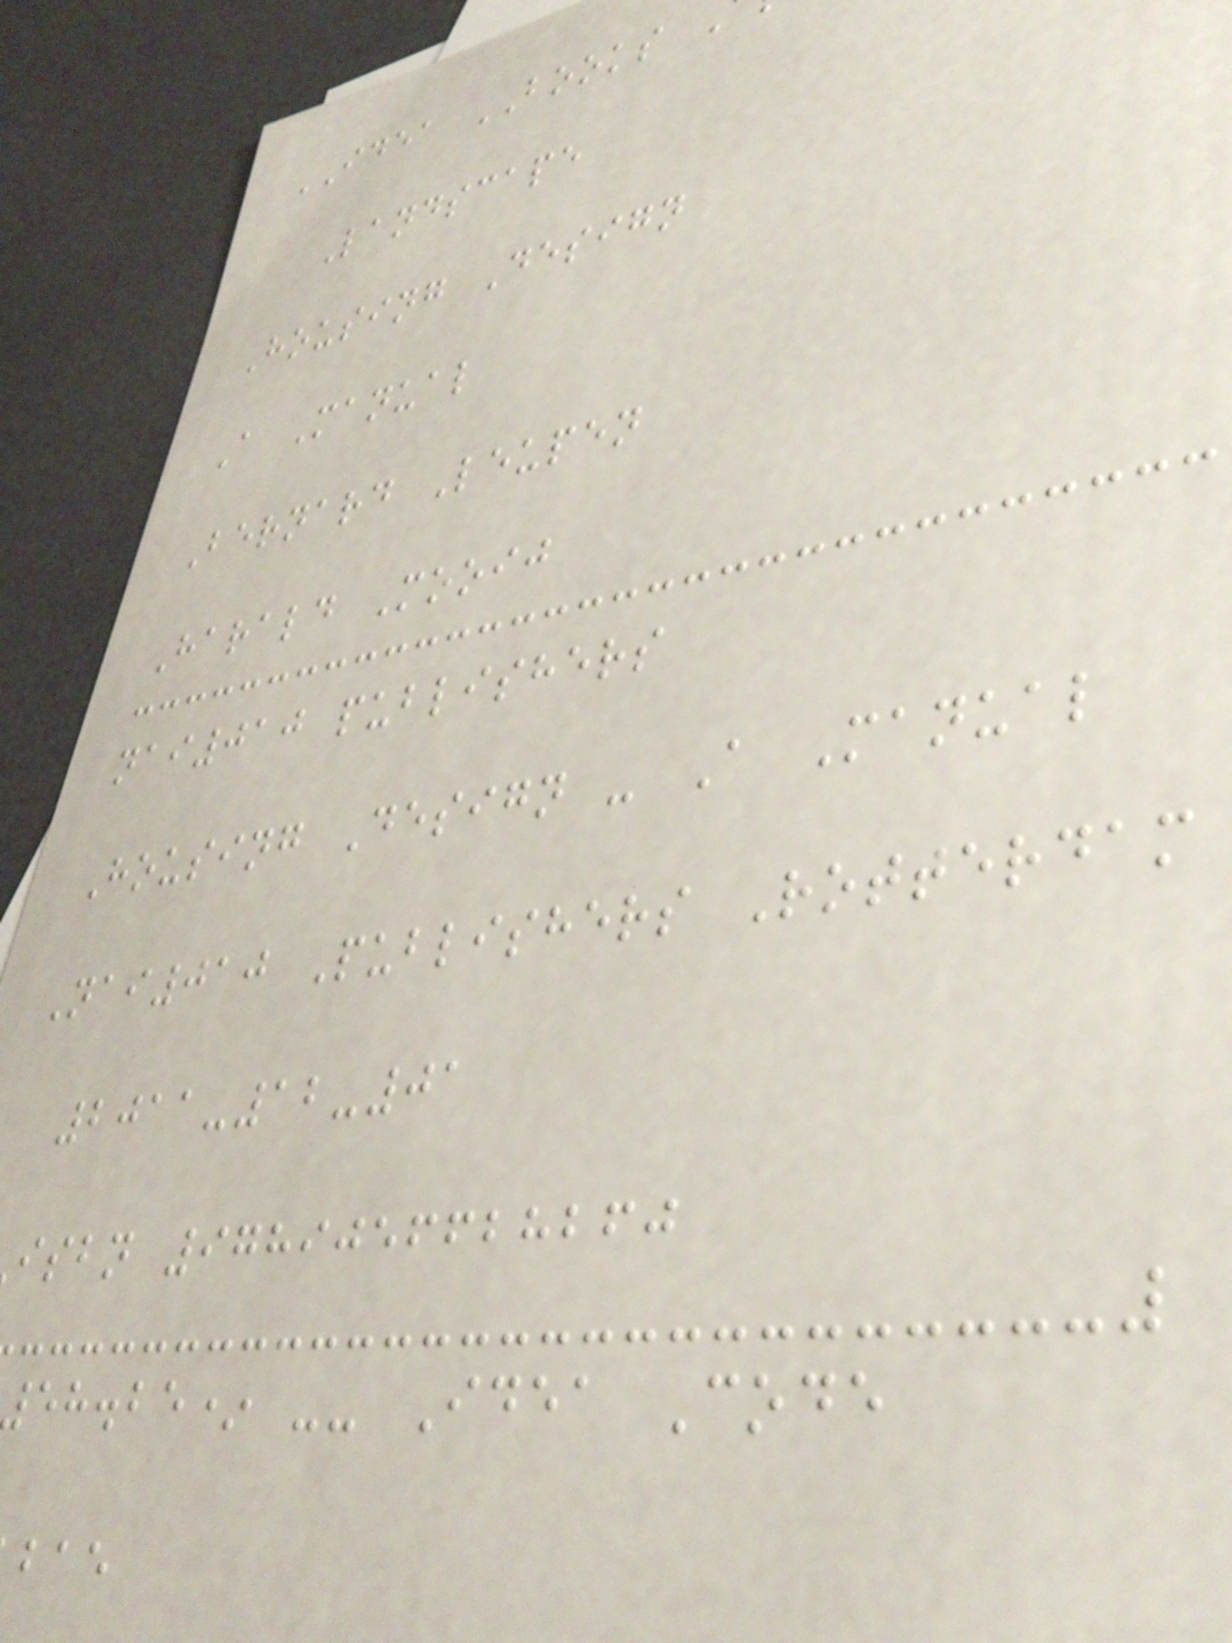IDEA BOOKS
Landscape
Housing Design
A Manual
Bernard Leupen
Harald Mooij
nai010 publishers
Housing Design - A Manual
Nai010 Publishers Rotterdam
2011-12-01
isbn 9789056628260
eh.be* -- Idea Code
